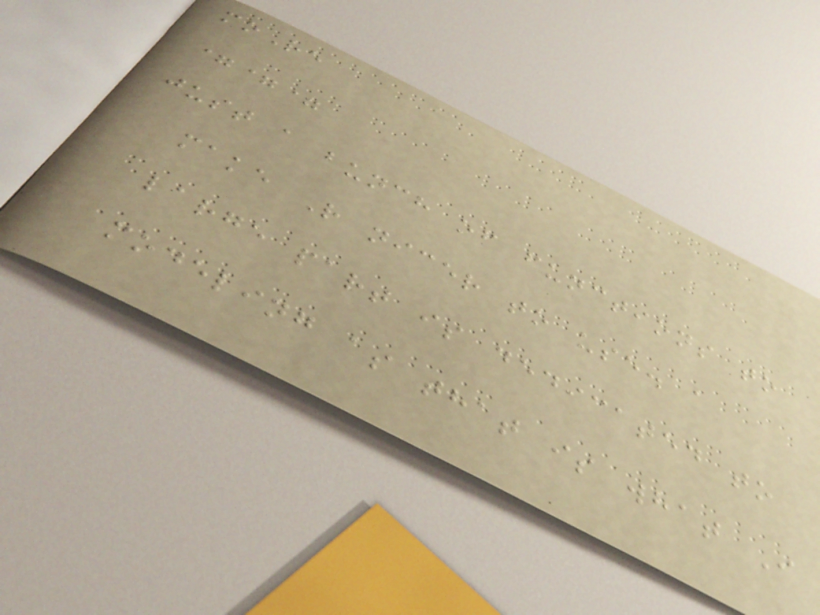moRe
===
just a bunch of functions to
make R nicer to use. a
large part is dedicated to
modeling as that is what I
